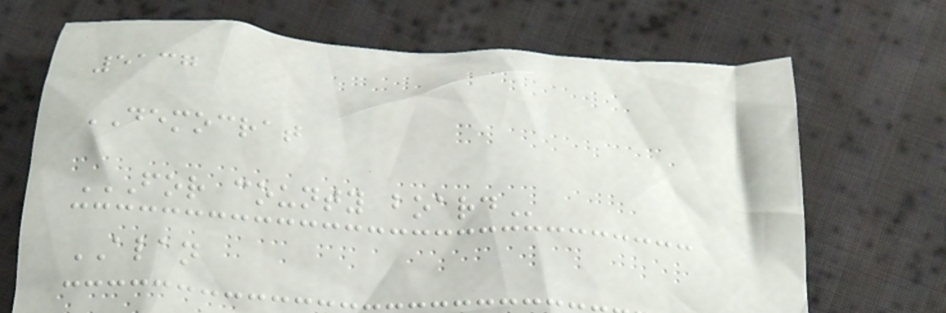5137
DEMOCRAT
FOR COUNTY BOARD
ALAN
